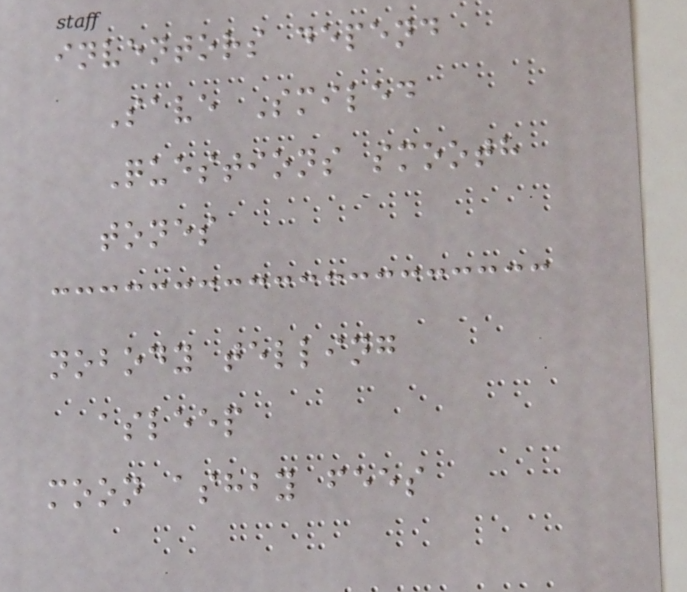inventors depend
Save Smiled
Questions smooth
tones
nobody telling
asleep
moon ashby fees
